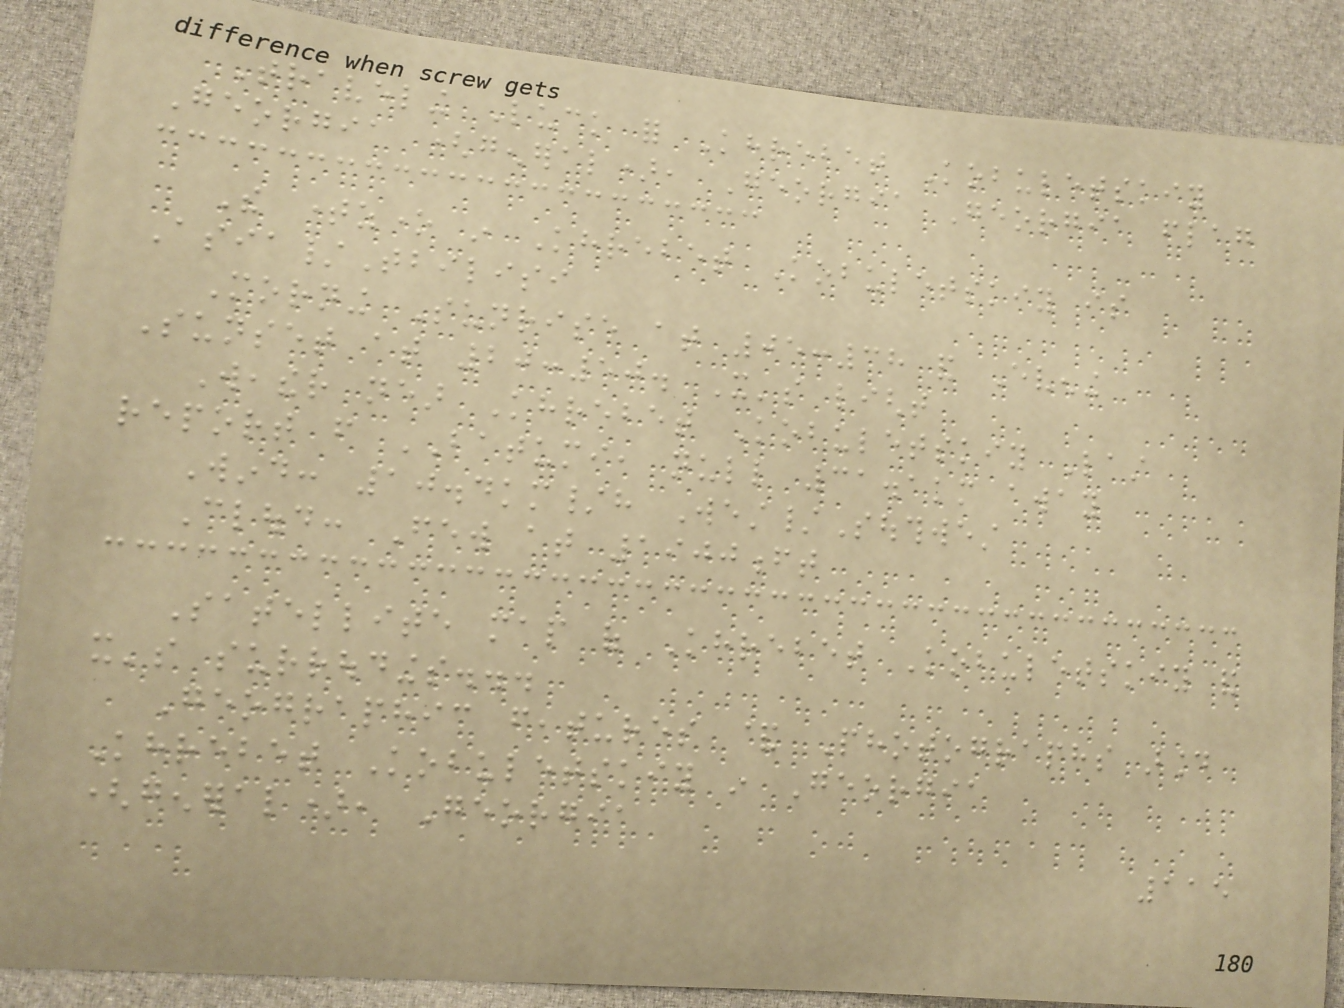Traveling Luck for Khrebet Kobuletskiy
Georgia (general), Georgia Georgia flag
The timezone in Khrebet Kobuletskiy is
Asia/Tbilisi
Morning Sunrise at 05:38 and Evening
Sunset at 20:50. It's light
Weather near Khrebet Kobuletskiy Last
report from BATUMI, null 31.1km away
Wind: 10.4km/h West/Southwest
Cloud: Few at 1900ft
Satellite map of Khrebet Kobuletskiy and
it's surroudings...
Geographic features & Photographs around
Khrebet Kobuletskiy in Georgia
(general), Georgia
115
